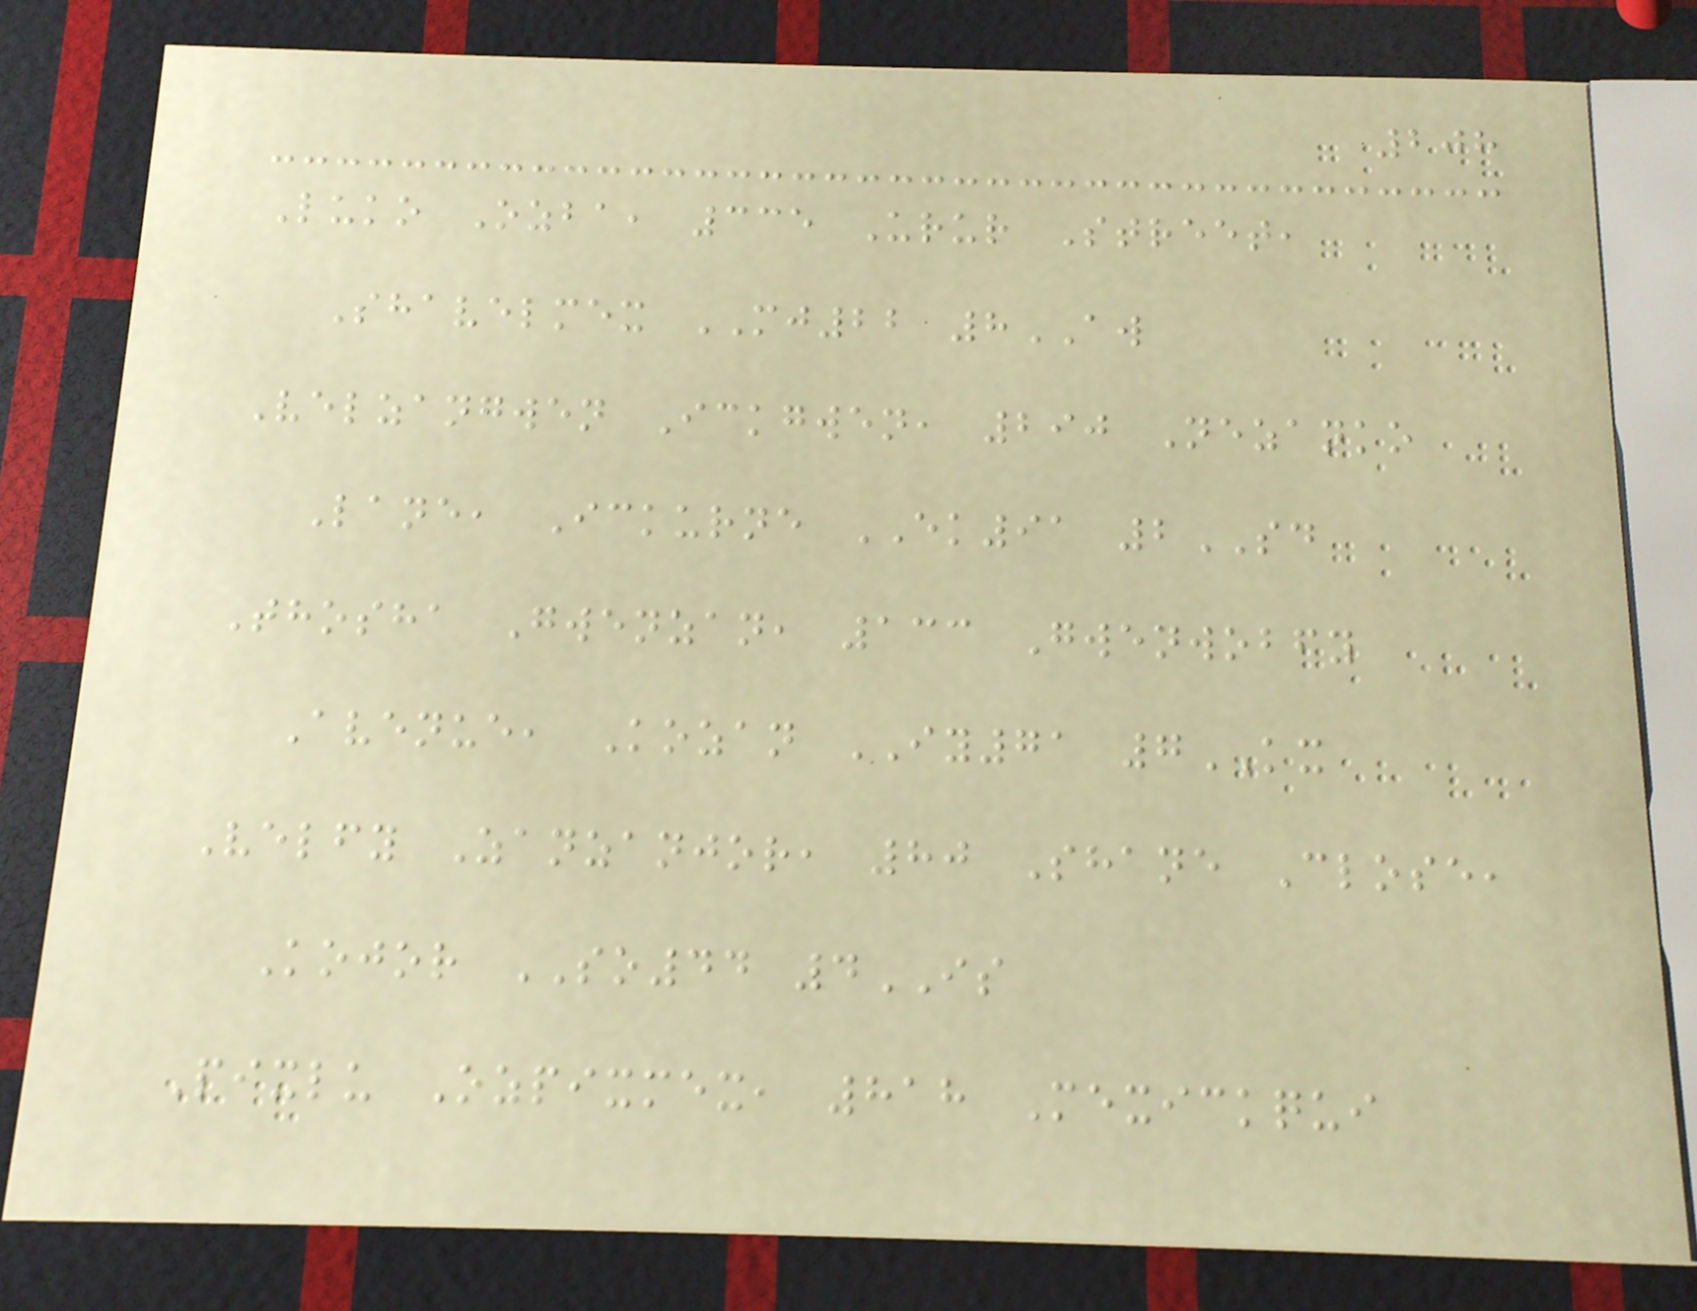208
Luko Ozba, 335 Urur Street,
Shavelmex MJ22 8AW
Velzangwen Ickgwen, 290 Nezanko
Lane, Ickurne EK91 2SD
Thosha Gwenzan, 133 Gwenwobfy
Avenue, Kozan IY71 7KX
Velfy Zanzanjor, 80 Shane Close,
Kojor SO44 4IS
Pixlu Ozpixmex, 818 Mexickqui
